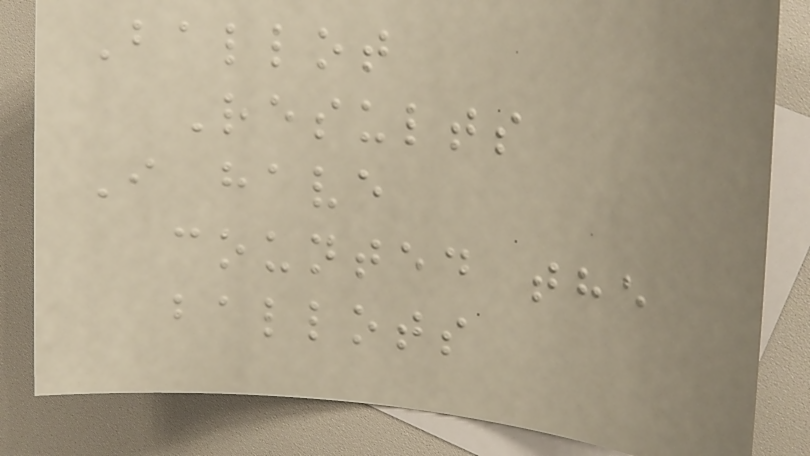Ballot
Results
I have
counted the
ballots
